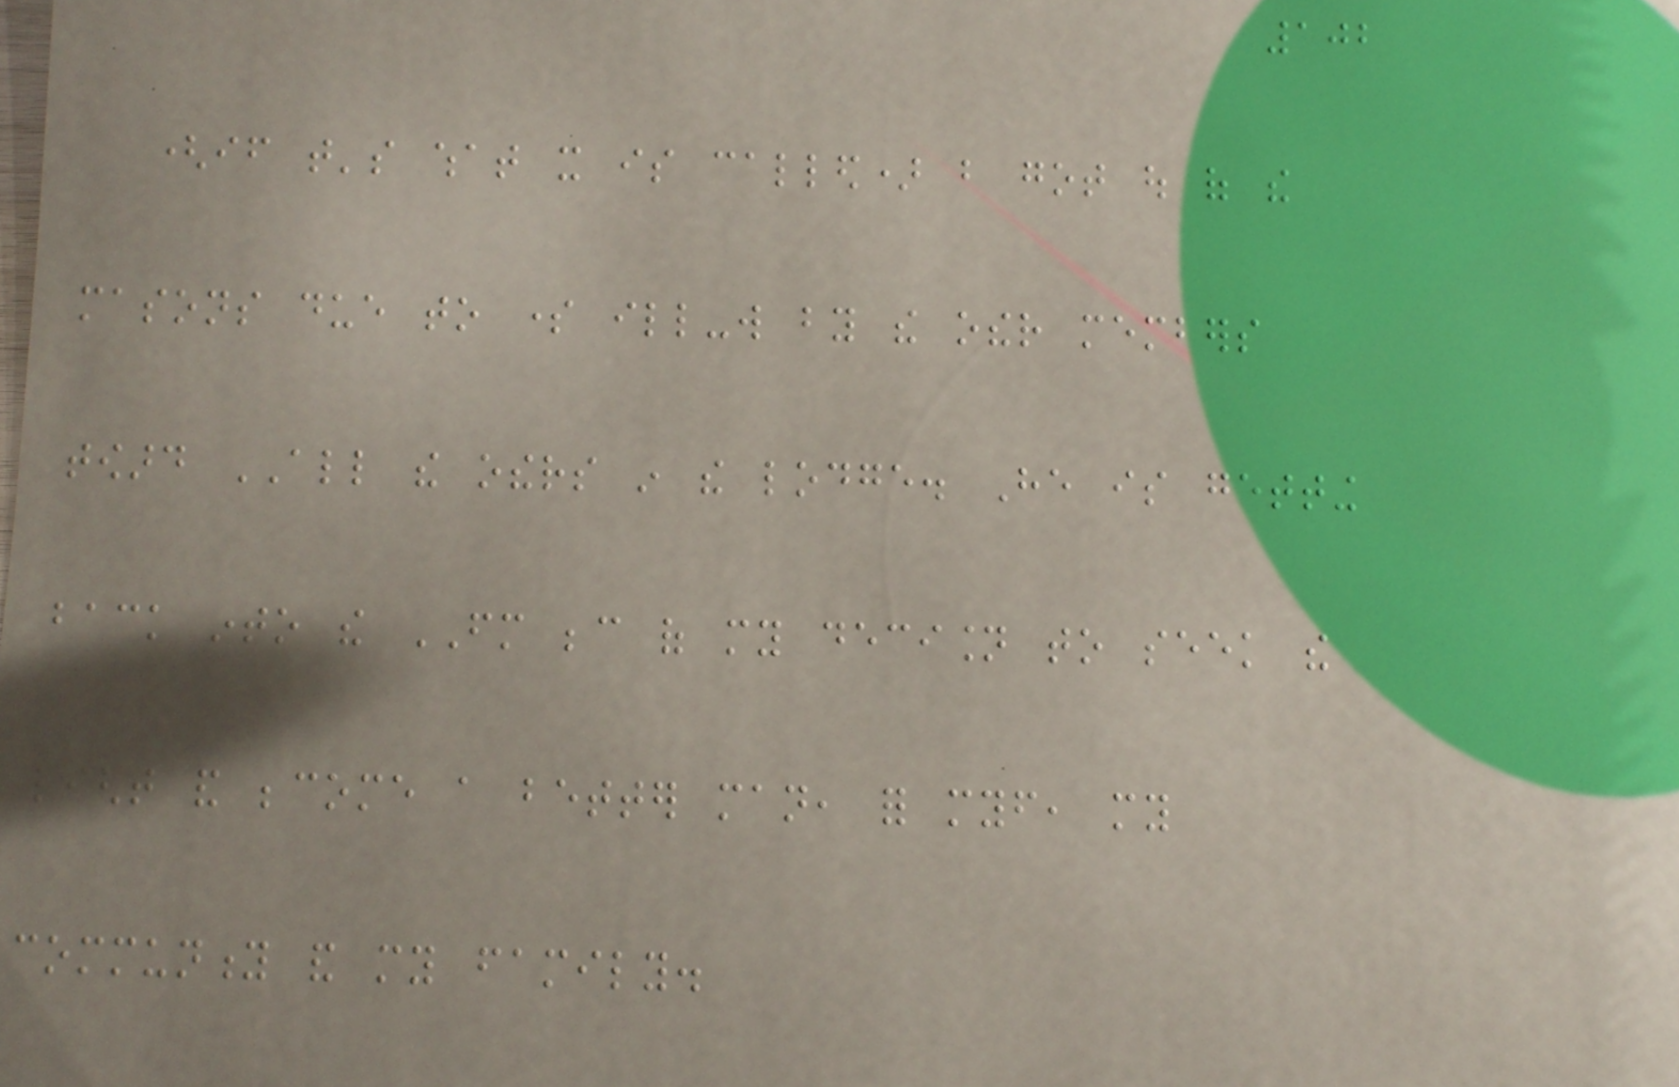102
(if that's what it is called) but got out of the
masons due to some ill-will by the other members
toward ALL the others in the lodge. He is getting
back into the FM because of my decision to seek the
light and become a better man, for myself, my
community and my family.
